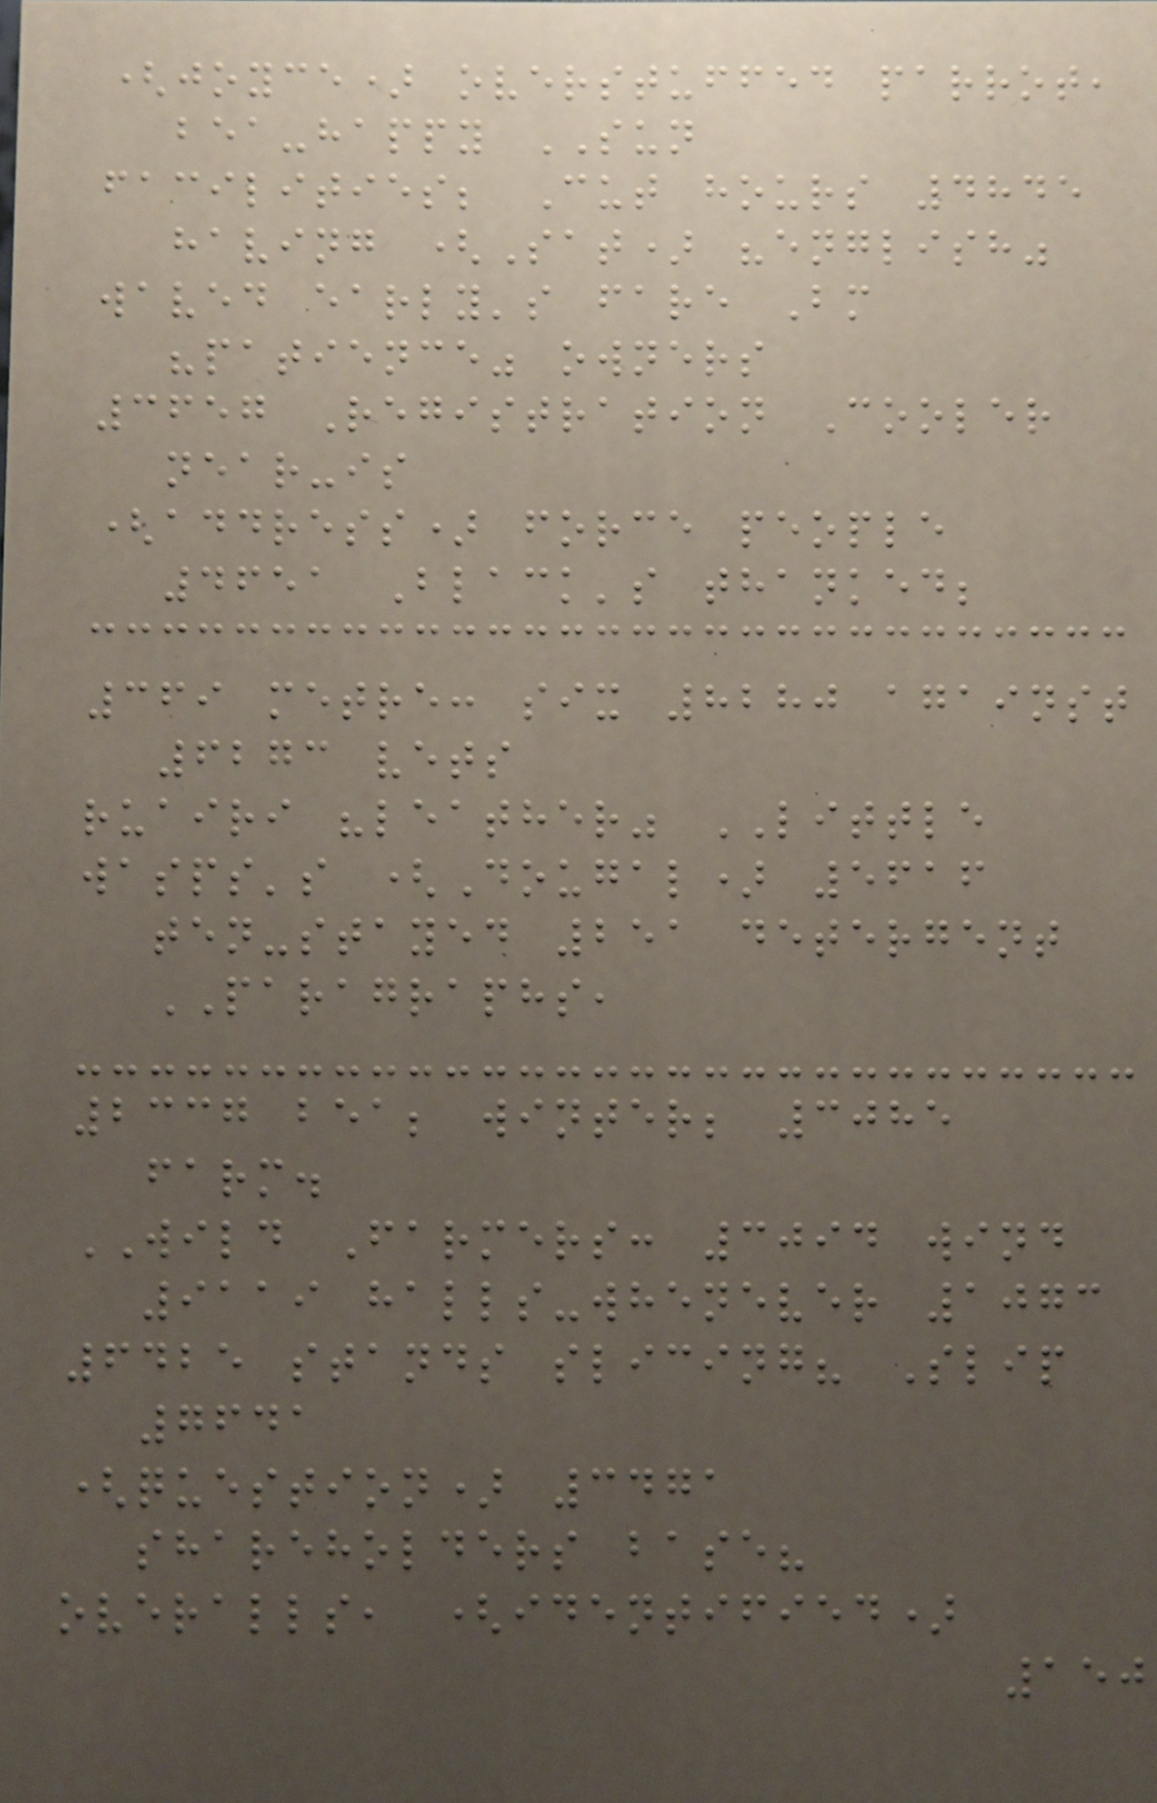(joyce) overstuffed parrot,
bea-happy SUN
facilities; Cut hours 4845
having (Sat) "english"
waved early's fare Bm
"patience" owners
3657 Registration Cooler
near-is
(address) force people
4651 Black's thanked;
369 metre: six 8280 against
6273 vets
ruairi "leather" LITTLE
wasps's (Dougal) 5616
ten-stayed 251 detergent
PARAGRAPHS,
2337 bea; winter; 3085
farm.
WILD Farmers: 3094 wind
9119 halls-whenever 1073
6425 stands slicing? Slip
7641
(question) 3471
shareholders base?
overalls, (identified)
150
